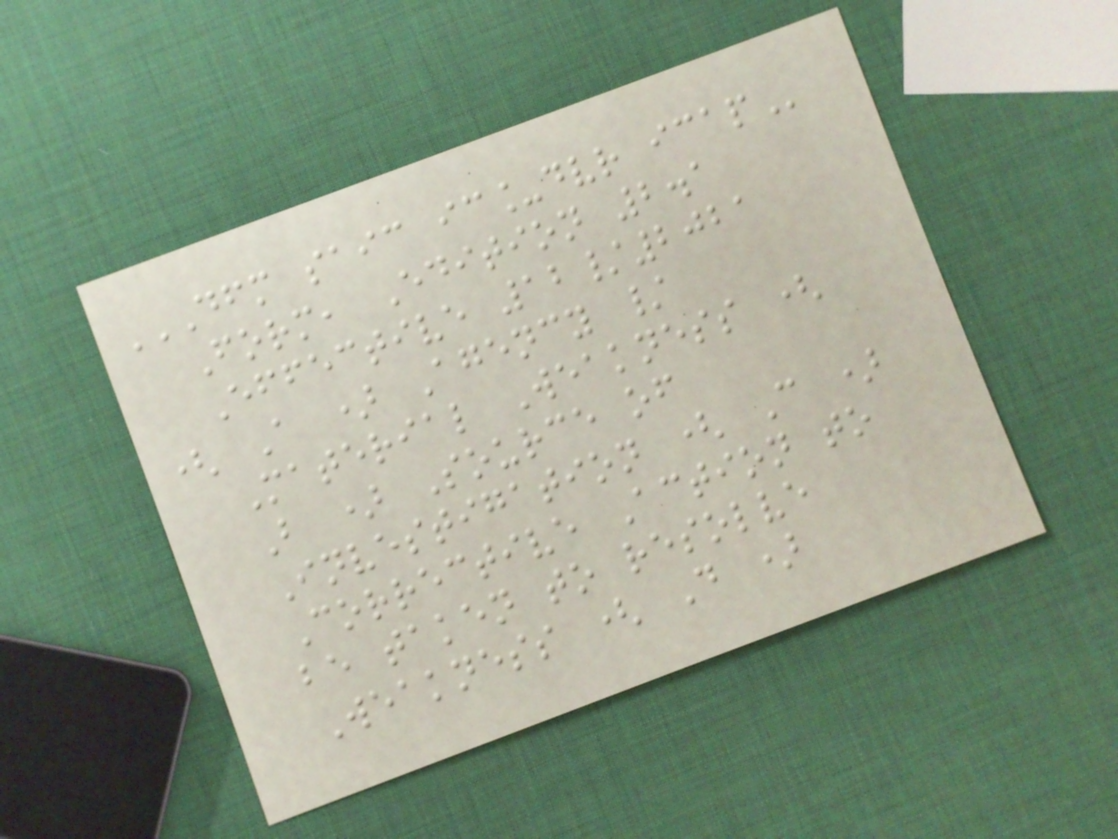DFM SAIC IC_DVR ICAP
Form, Edition 2.1
Effective 12/2021
( A ) Agency /
Material Weakness (
B ) Source of
Investigation ( C )
Corrective Action to
be taken to resolve
Weakness ( D )
